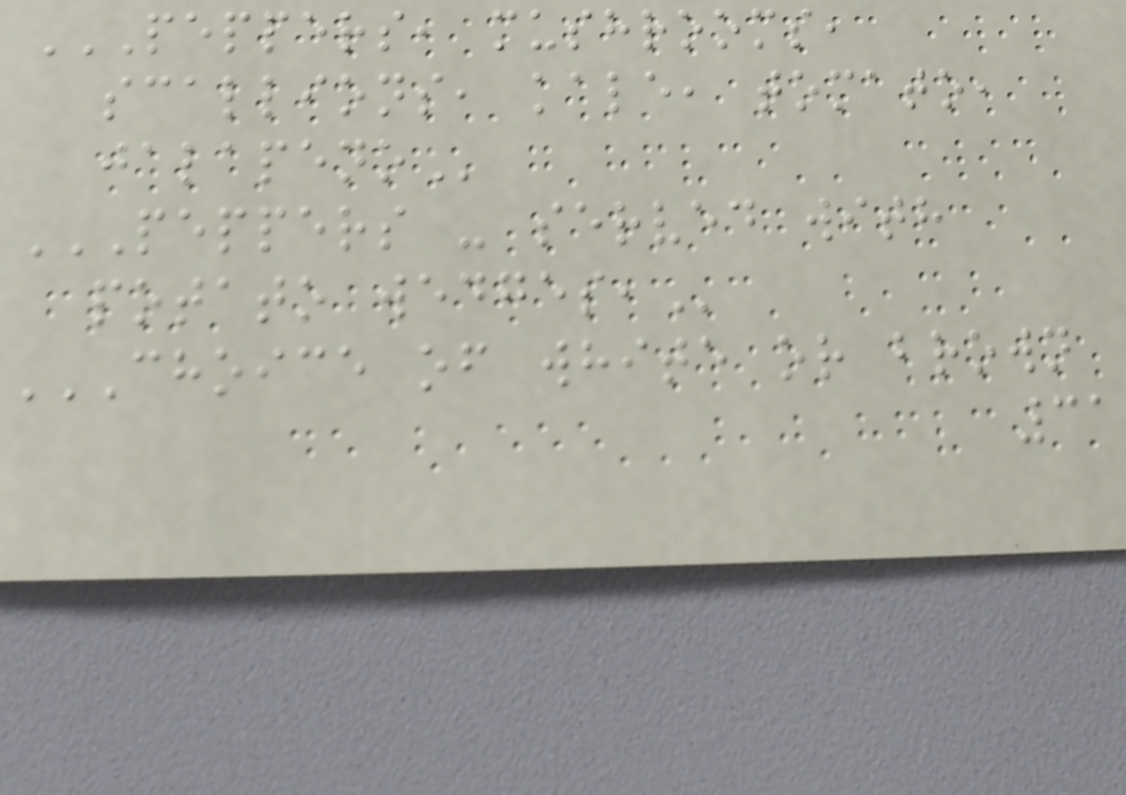PEPPERS, MUSHROOMS,
SCALLIONS, KALE, TOMATO,
JALAPENO
PEPPERS - SERVED WITH
POTATO WEDGES,
CHOICE OF WHITE OR BROWN
31
